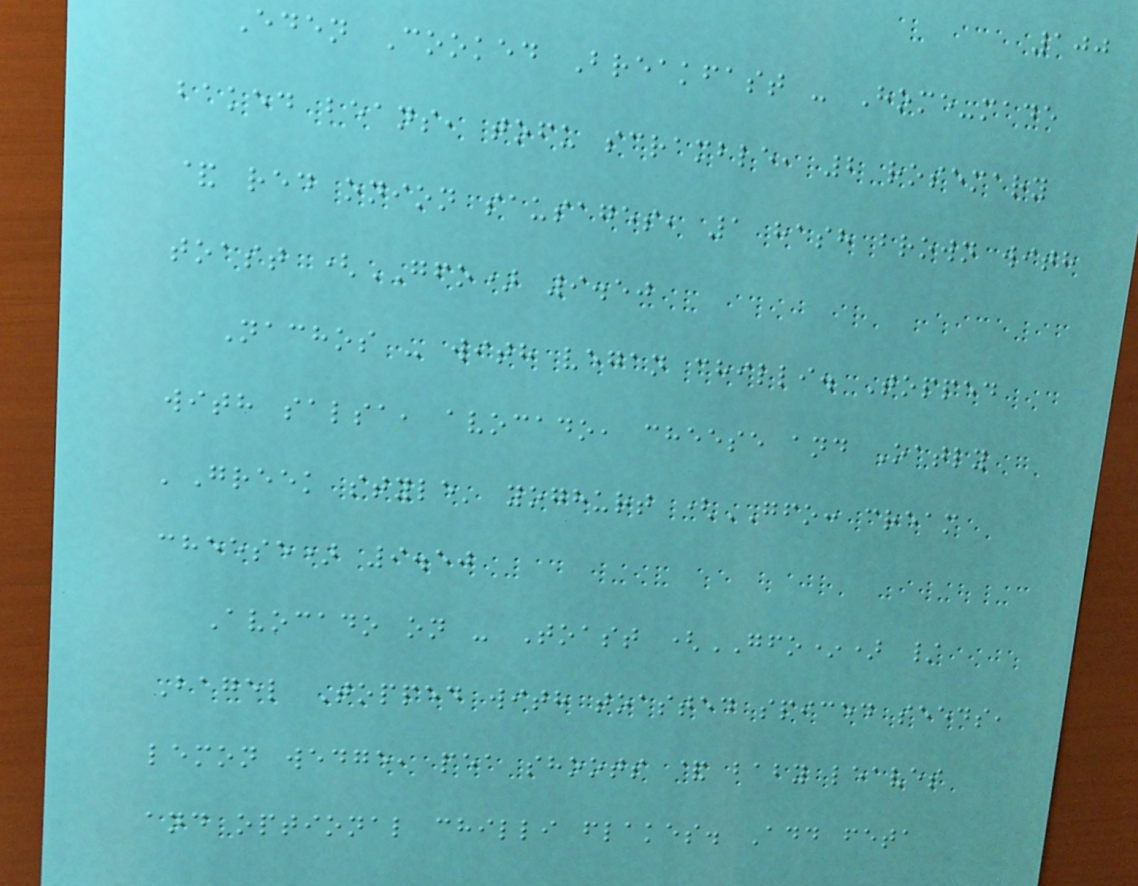100
Eden Cooked Breakfast - Home-made
baked beans, tofu scramble, 2 rosemary
& red onion sausages, 1 hash brown with
toast (GFO) 9.50
Nachos - with vegan chilli. Topped
with salsa, avocado, cheese and Oatly
'Greek style' yoghurt (GFO: cream
cheese) 9.50
Avocado on - Toast (GFO*) /
Bagel Topped with toasted spiced seeds,
lemon wedge, pea shoots & baby leaves
and optional chilli flakes. Add feta
